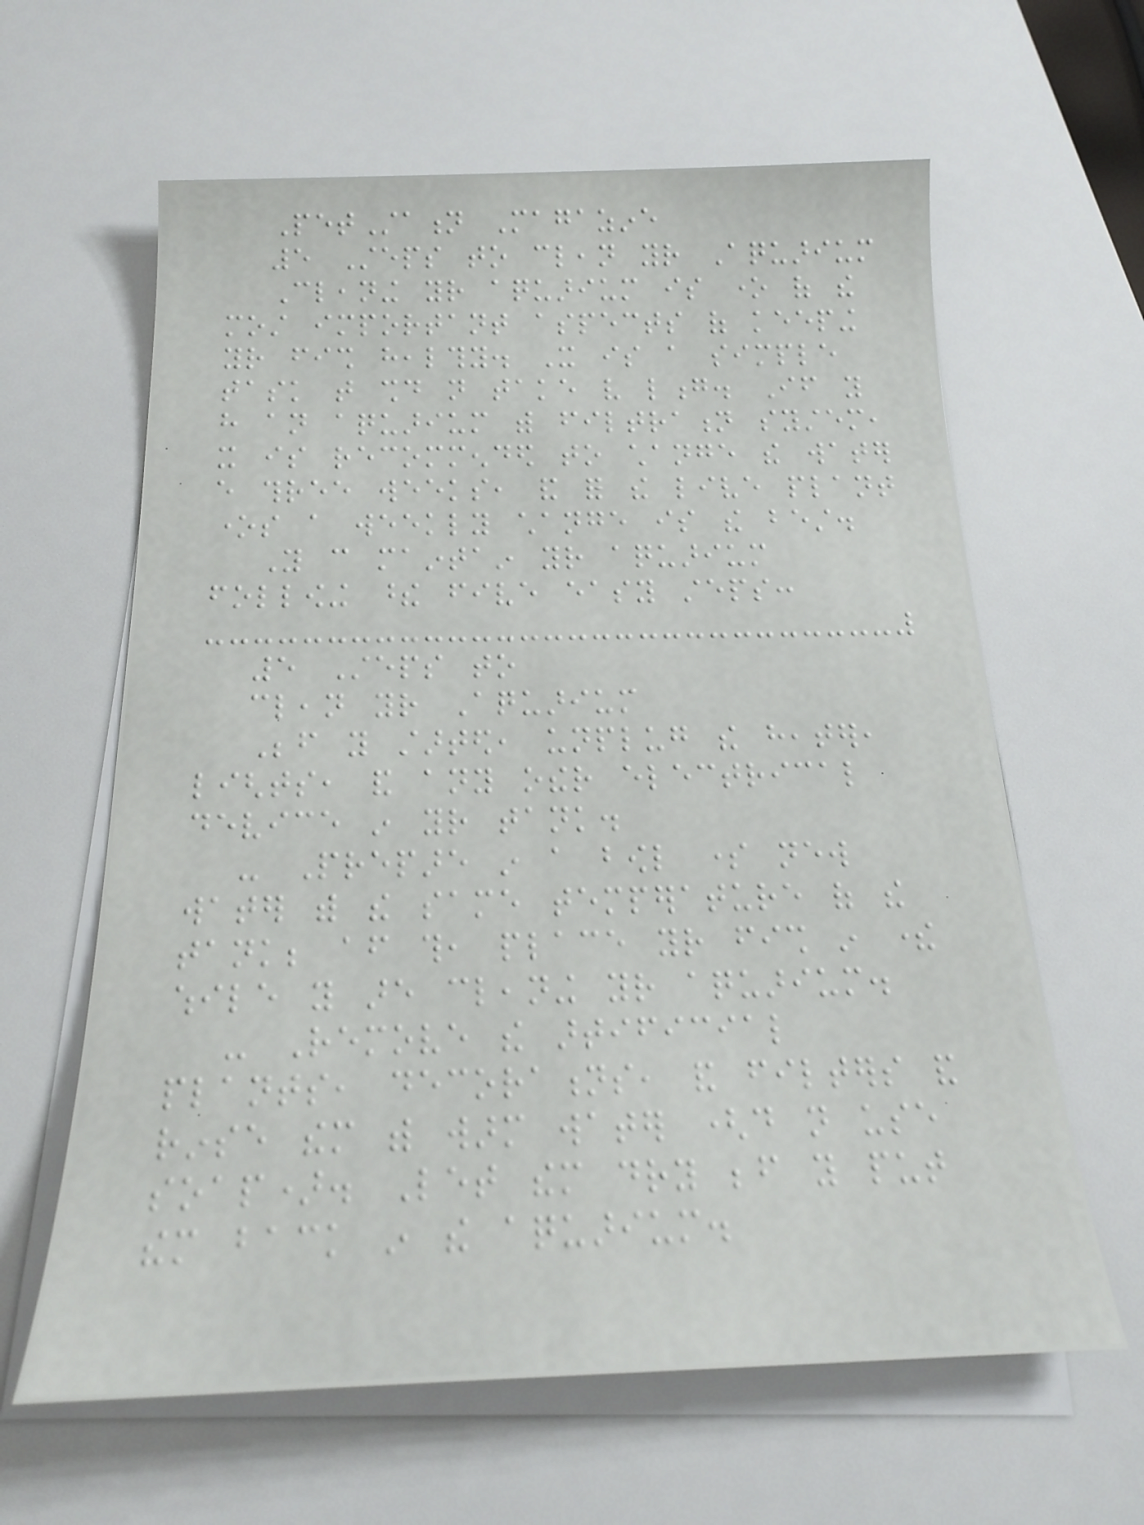PetStation Magazine
5 Steps to clean your Aquarium
Cleaning your aquarium is one of the
most important aspects of keeping
your fish healthy. It is a simple
task that should not take very long. If you
have an aquarium with filtration system,
it is recommended to change the water
every three weeks, and for the live plant
ones a weekly change is the best.
You can maintain your aquarium
following these five easy steps:
5 Steps to
clean your Aquarium
Before you started, unplug the heater,
lights, and any other electrical
device in your tank.
- Prepare in a bowl some new
water with the same temperature of the
tank; after this, place your fish in there
while you are cleaning your aquarium.
- Remove the artificial
plants, decorations, and filters and
rinse them with warm water (do not use
soap). Let them dry before you put
them back in the aquarium.
